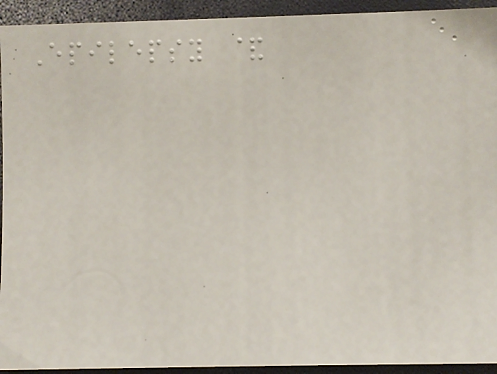Epilepsy &
